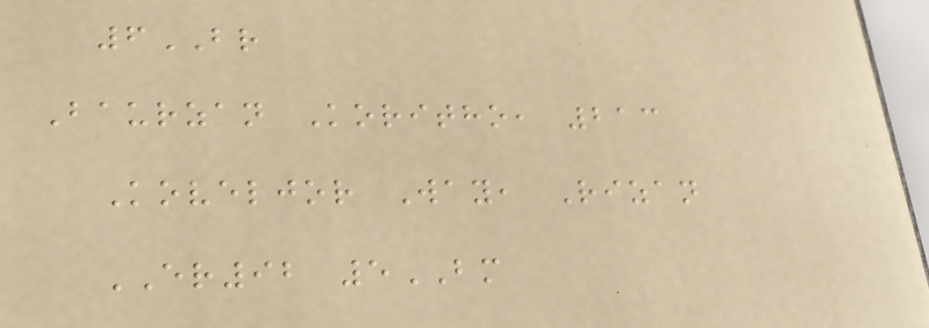6BR
Baurzan Koritho, 213
Koveljor Way, Rizan
ER92 5BM
